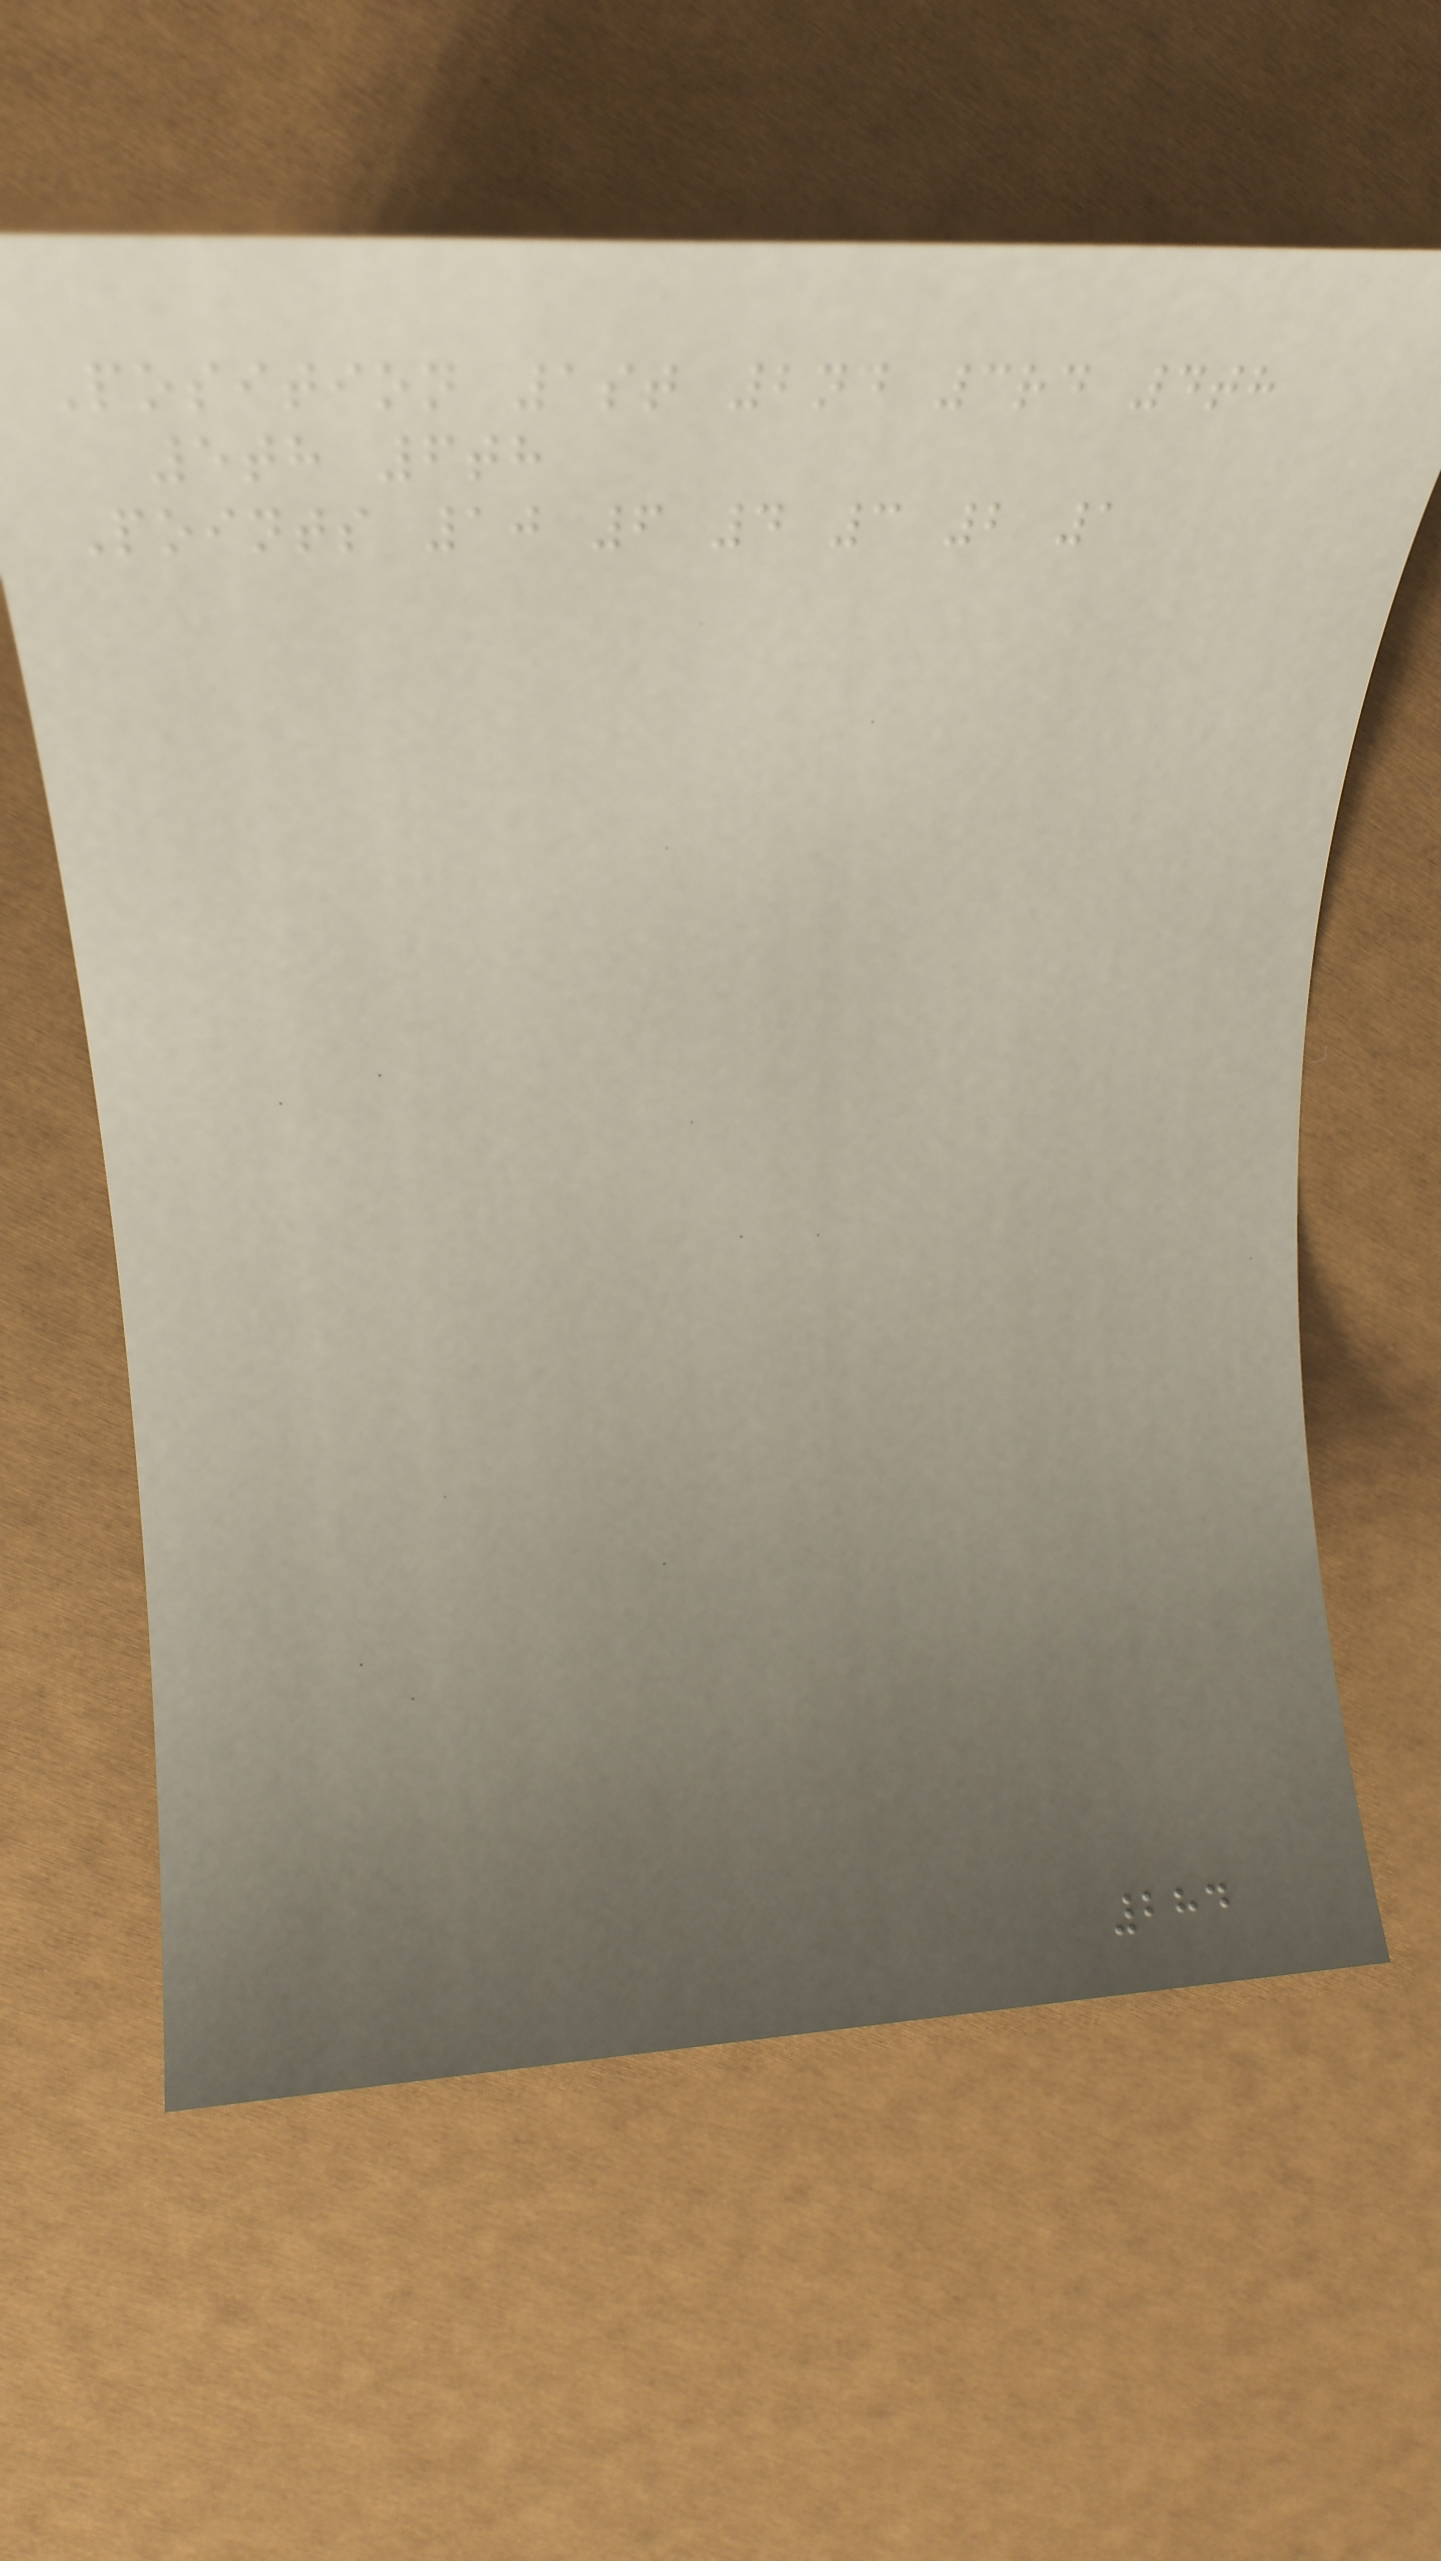Position 1st 2nd 3rd 4th
5th 6th
Points 10 6 4 3 2 1
284
